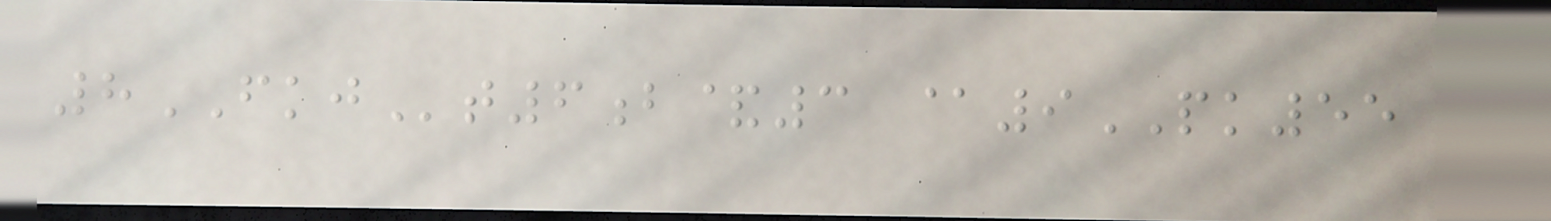8FKJt6b&3 @9PK55
